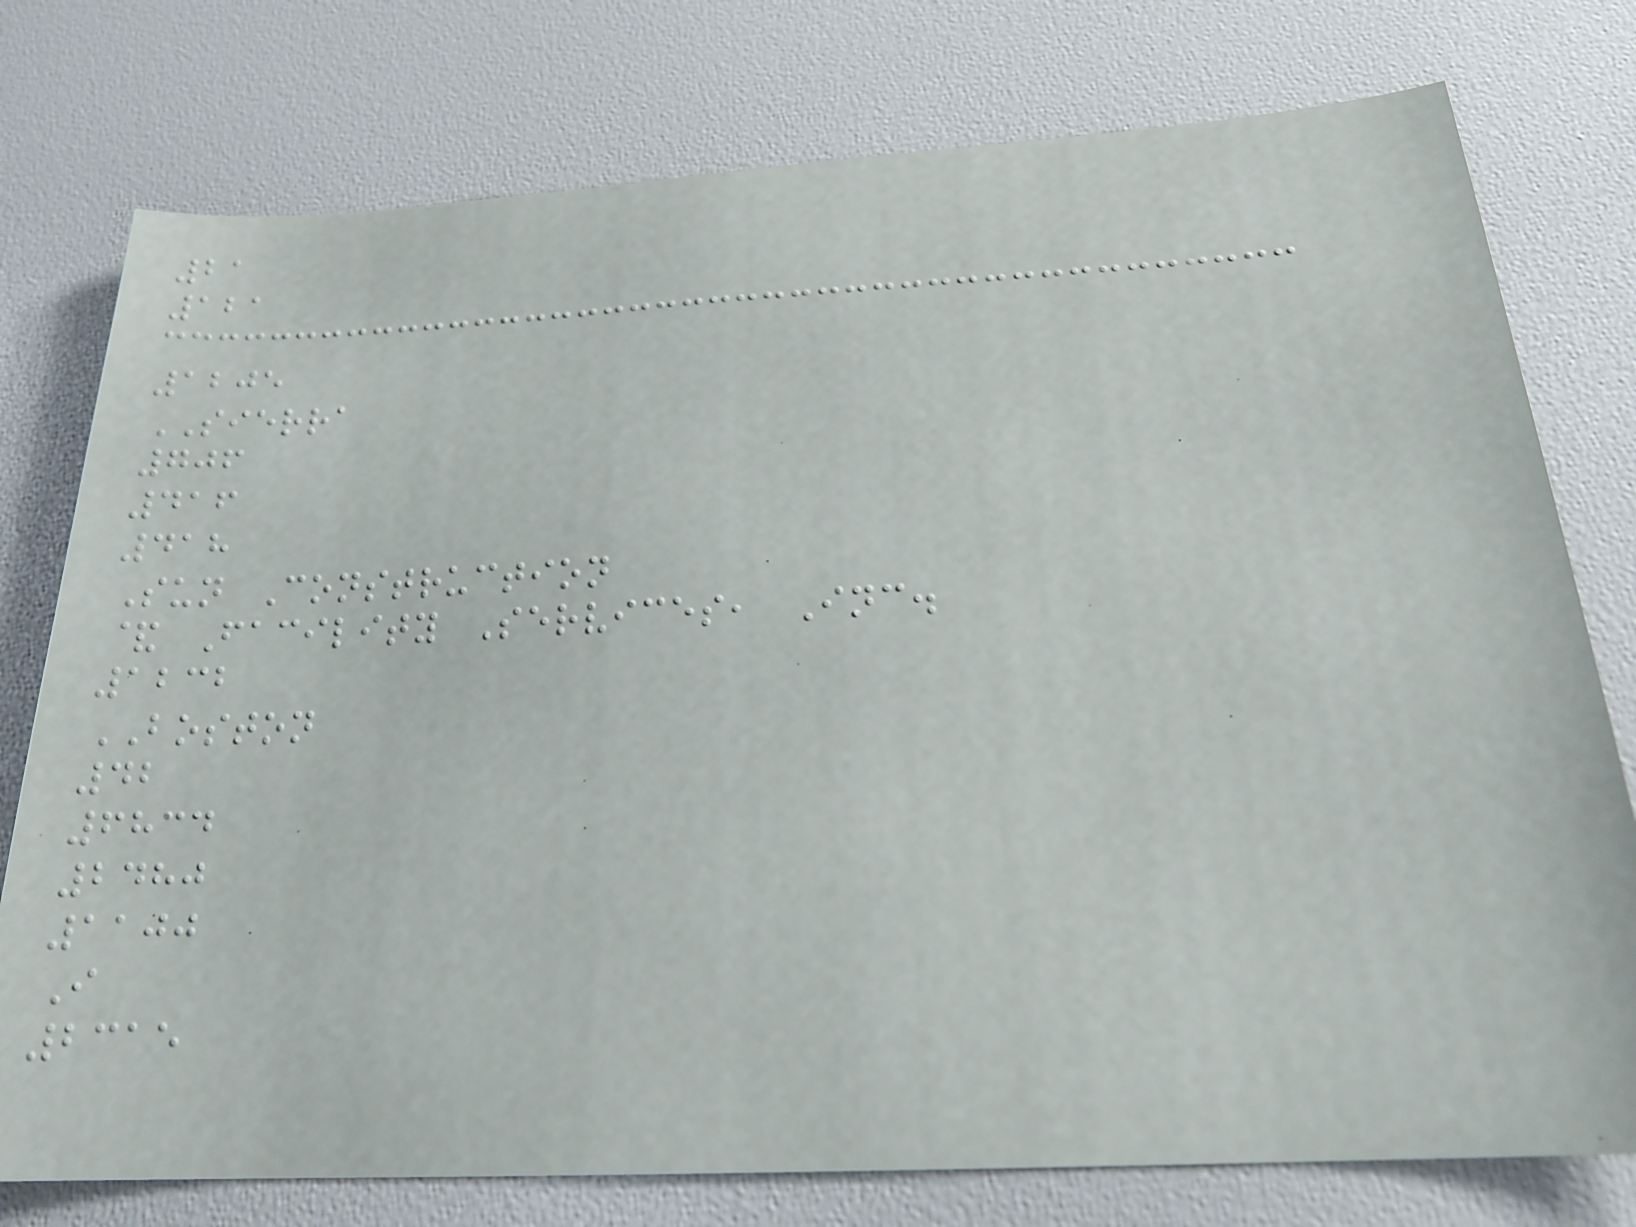21
121
1205
SIERRA
706
416
418
Sun Construction
& Facility Services, Inc.
1232
BOSTON
42
6834
2480
1100
I
2315
